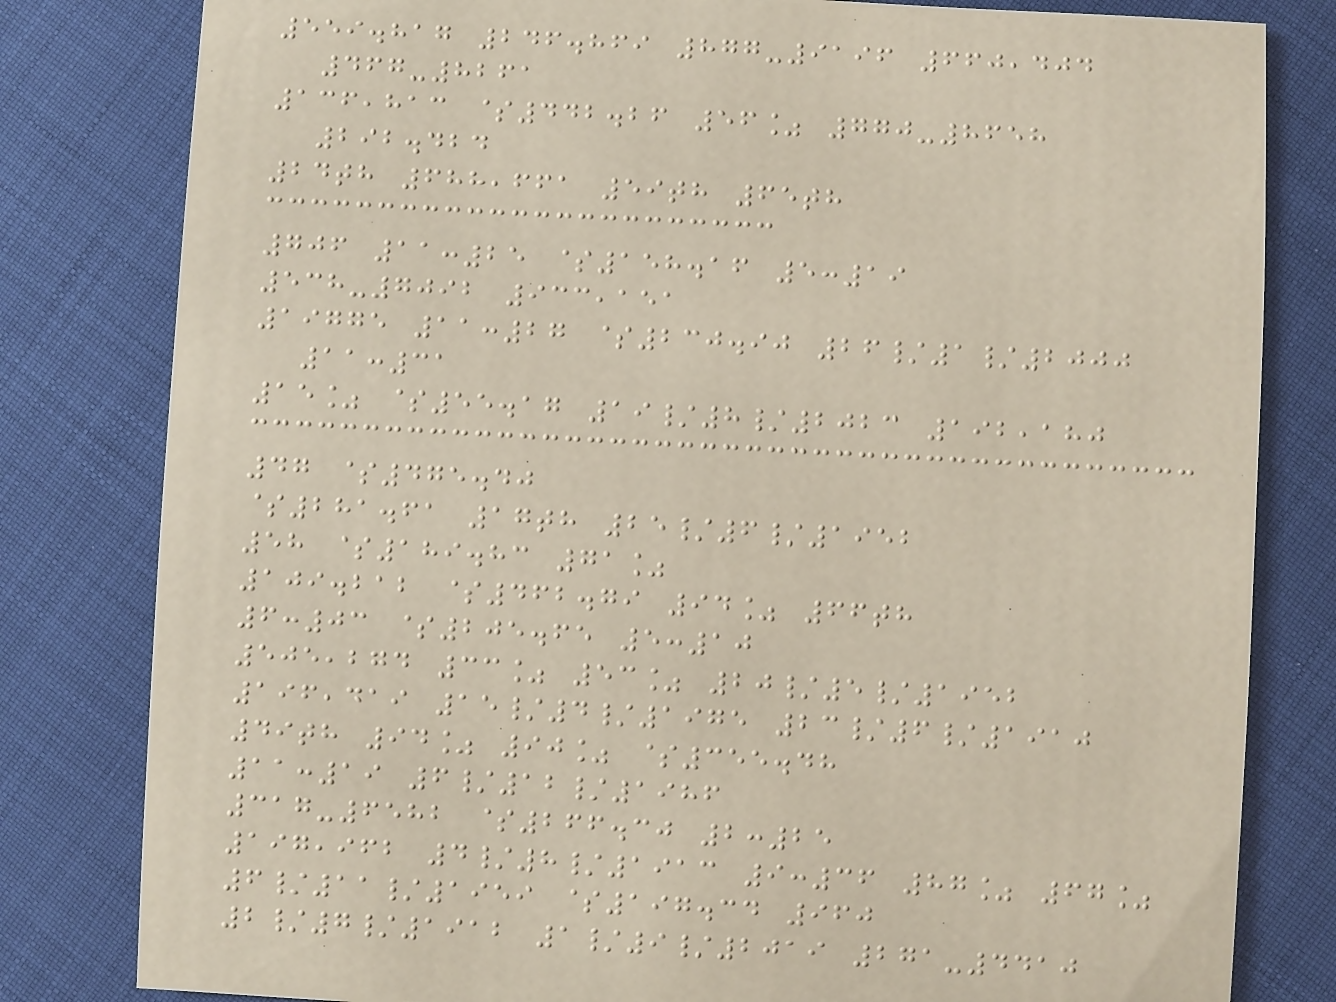559.817 246.869 877-9196 660,404
467-8261
136,813 $442.26 56% 770-8658
292.424
24th 688,661 59th 65th
706 11:25 $158.16 5:19
538-7092 933,151
19775 11:27 $230.90 26/1/2000
11:31
15% $55.17 19/8/2023 192,180
47 $475.40
$281.61 17th 25/6/1952
58 $189.83 71%
109.212 $462.79 94% 66th
6:03 $205.65 5:10
505,274 33% 53% 20/5/1952
196,419 15/4/1975 23/6/1910
49th 94% 90% $355.48
11:19 6/12/1986
317-6582 $266.30 2:25
197,962 4/8/1913 9:36 87% 67%
6/11/1959 $197.34 960
2/7/1912 1/9/2019 271-4410
